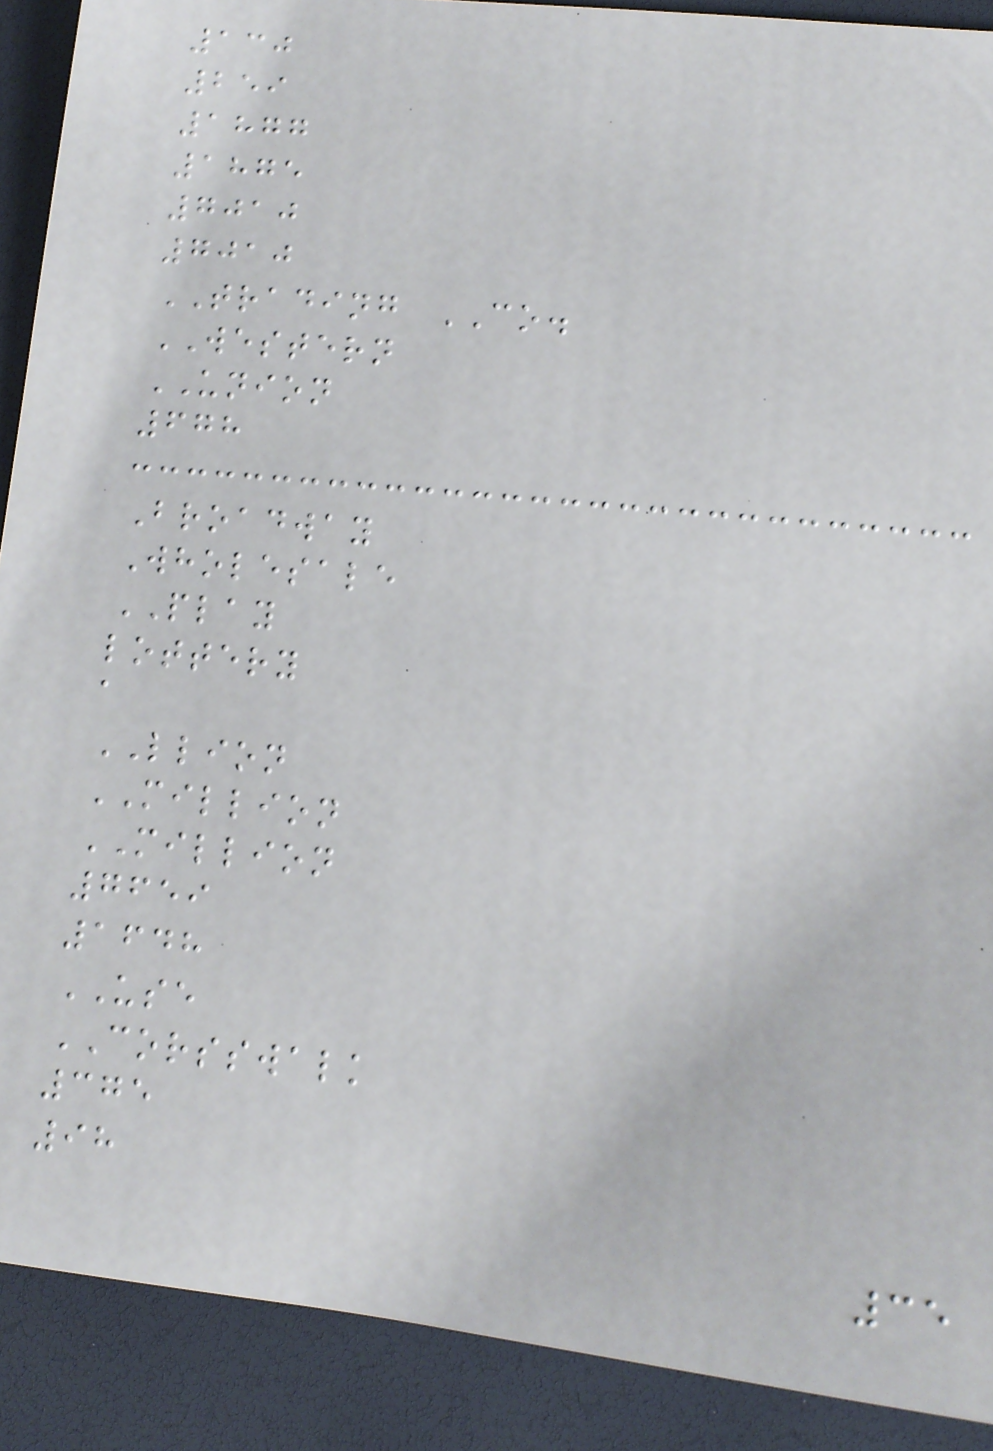130
259
1877
1875
7010
7010
TRADING CO.
WESTERN
UNION
678
Broadway
Wholesale
PLAY
lottery
a
LLION
MILLION
MILLION
7659
1648
USE
CORSSWALK
375
98
35
